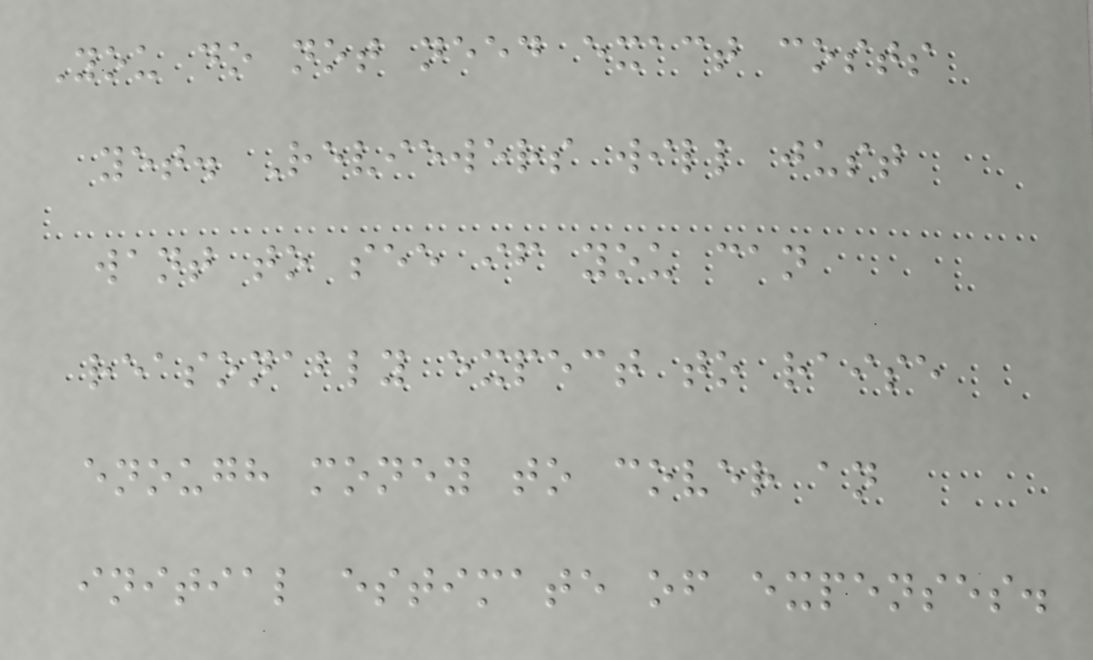You do not need exact costs
yet. Reviewers will just
want to see if you can
reasonably expect to raise
enough money to cover an
initial estimate of expenses.
